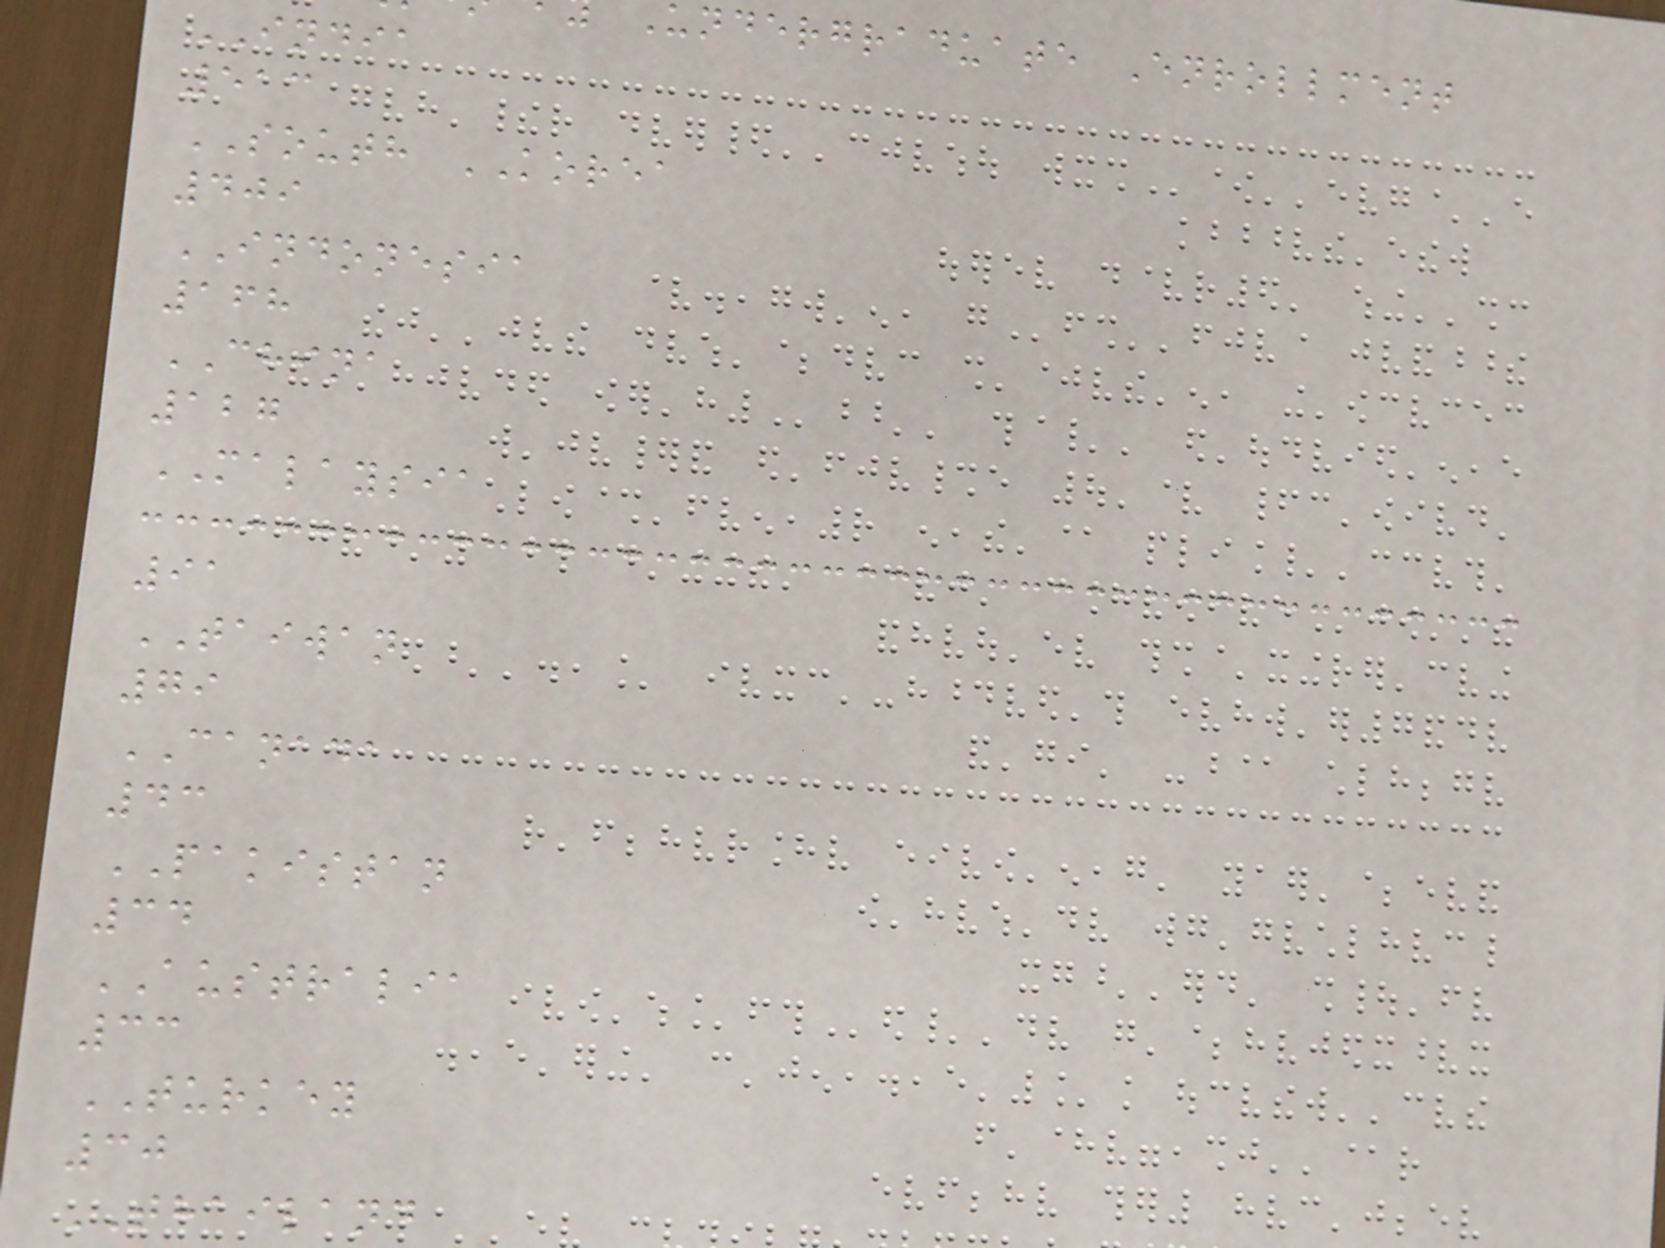undergraduate Enrollment
INDIA
513
SOUTH KOREA
409
INDONESIA
168
CHINA
127
MALAYSIA
91
TAIWAN
79
CANADA
43
PAKISTAN
34
AUSTRALIA
33
TURKEY
30
THAILAND
